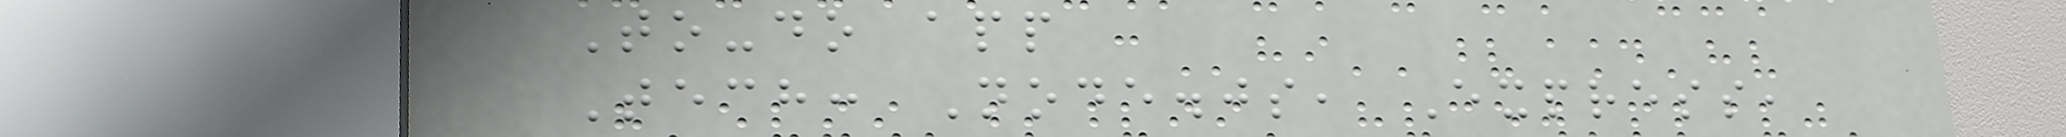To-do app
Tech: Node.js, Express,
